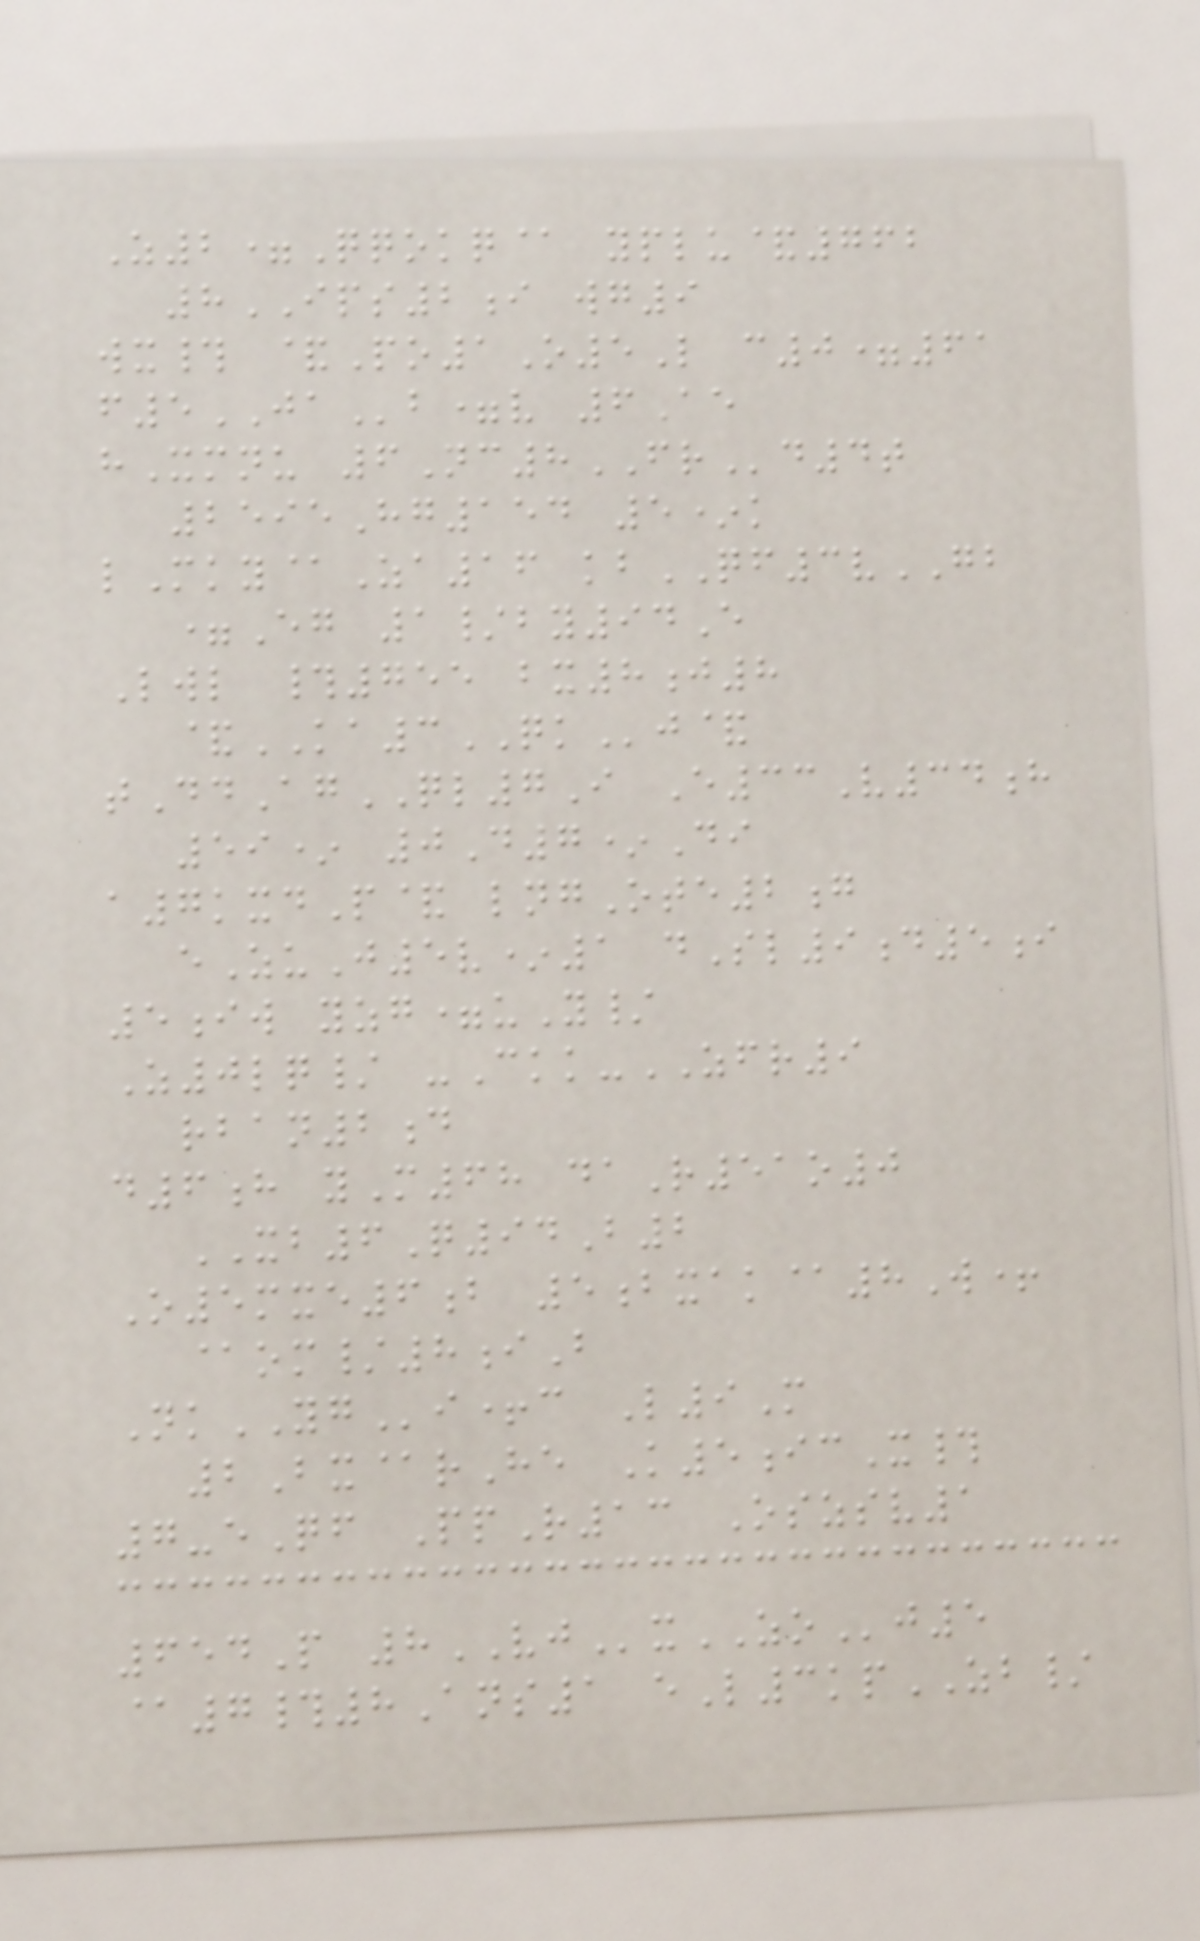Z2=Qqokq@ yplu&762
8IPS2i wg9
wx# &Po1O5L c0=61
f5JAb=v 6Ae
hXmnu 6Nc8FRd4t
2595Hg154 5*k
lMky@Za16 kbQF3vGB
=Eg 1/by94E
Lwl #755 bx8j8
&KA3QKj&
tDdAgQL7I E33V34h
59* 0D7*Di
a7kxdP& lngOte2g
eZuJ5v*1 dSl9d5i
5iw yzg=uY/
Z0lq/ -Ckk-ZFR9
rban2d
d6h yM68 daR51o0
XB6Q94B2
O5mxe6b 5bxak@8W+
@om/8iB
NkYGi+c L9M
2Bx@rHe K5icX#
7-eQf PpR13 Oszsv1
654P 8VJxZOj5
@7#8Ans1 eL3kpZB/
